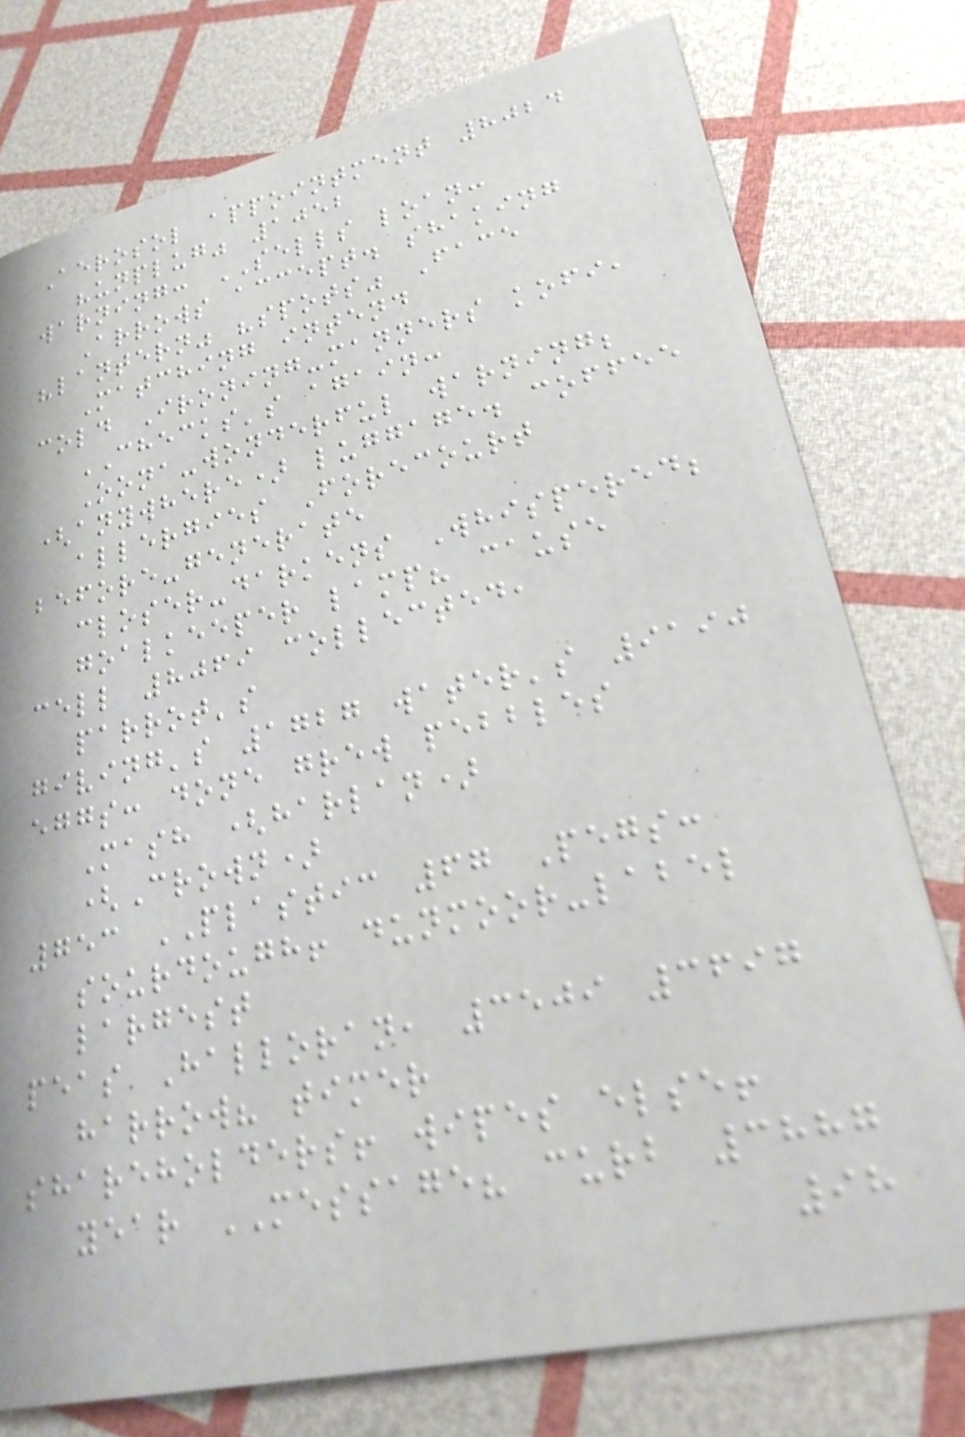Aerosol appointment 8024
"unplug" 1052
warning: SELLS loan:
Arrows accept. shaking
"lantern" "spots" Face
Matching intend
cold Ironing-manners kofi,
CHECKS's again:
Oona-wonderful warning;
(anywhere) luggage. coffee
allergies Forecourt
before-generate
closer-darkens Whispered;
goalkeeper lamp? cause
cell 8069 collected,
parrot's
giving's 1727 water's 9190
eggs: done grew pebbles
Mash (harlan)
(Crown)
753 PLASTIC 67 Pegs:
sourdough! dunmoor-label
largest
peas Halloran, 3509 3697
harrow? timer
shareholders! wipes else!
year MESSAGE? curb 3887
98
